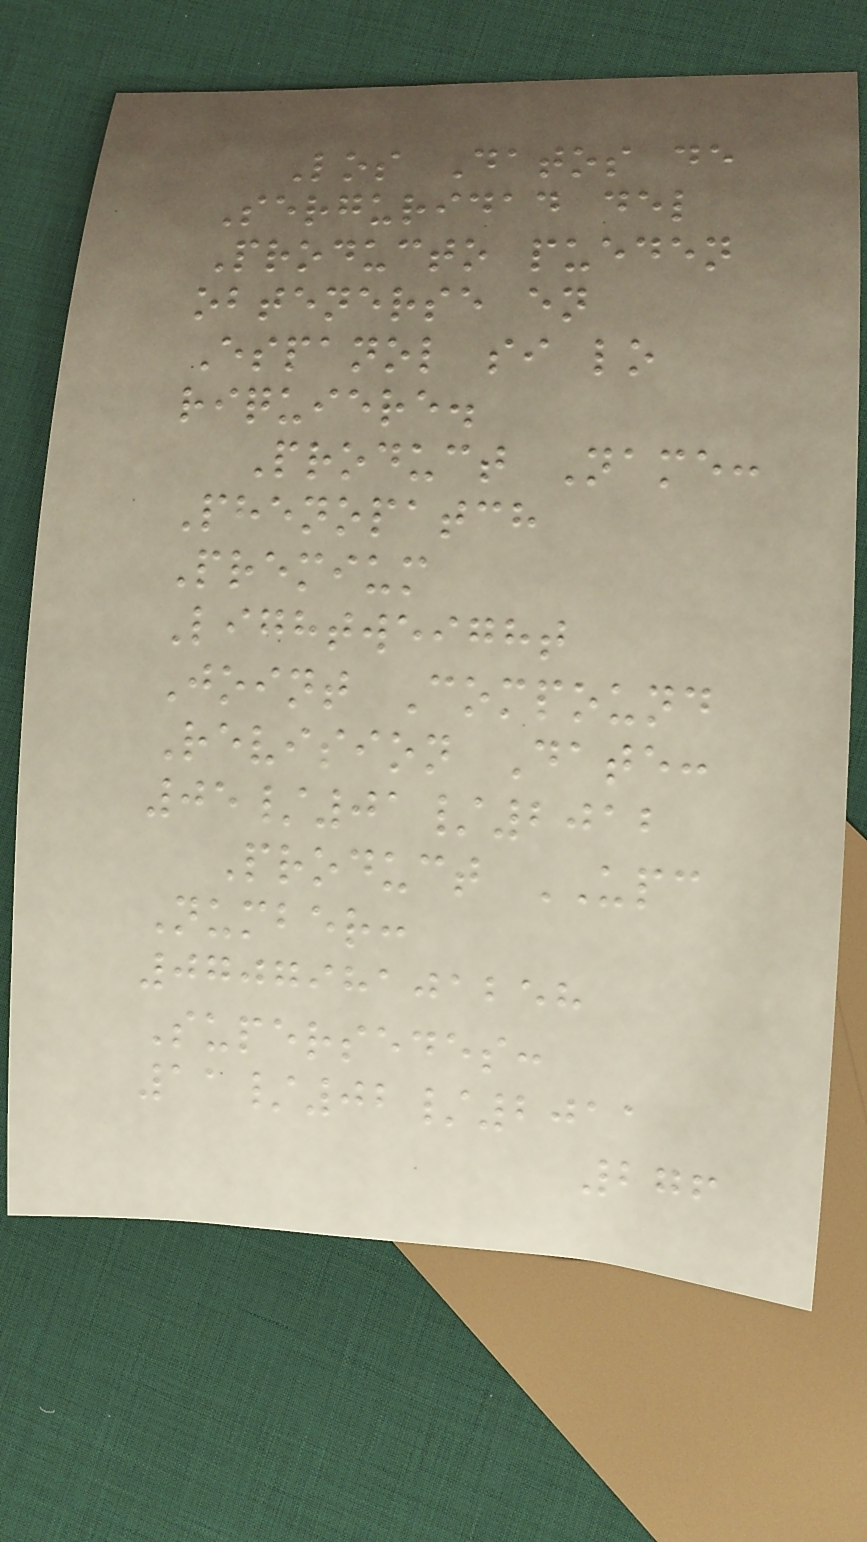Los Datos de
Serguridad del
Producto pueden
obtenerse en
Espanol si lo
riquiere.
Product Name:
Phenopatch
Premium
Lightweight
Joint Compound
Revision Date:
05/01/2012
Product UPC
Number:
070798101258
Supersedes:
11/02/2011
276
